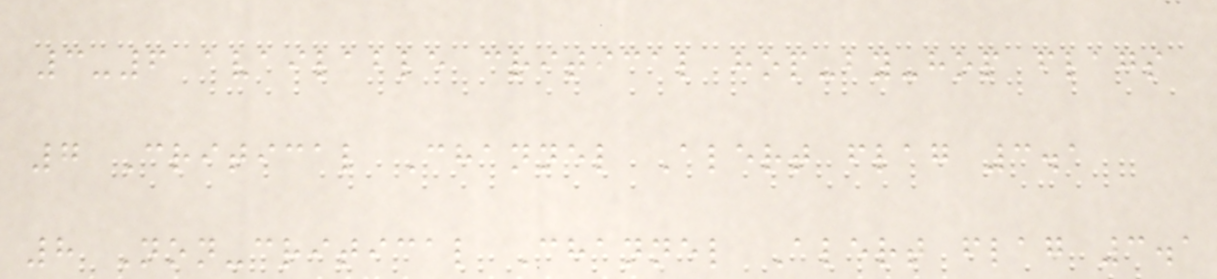3-6 available critical hop-by-hop flags
7 Critical Channel Alert flag 3.1
8 Non-critical Channel Alert flag 3.1
